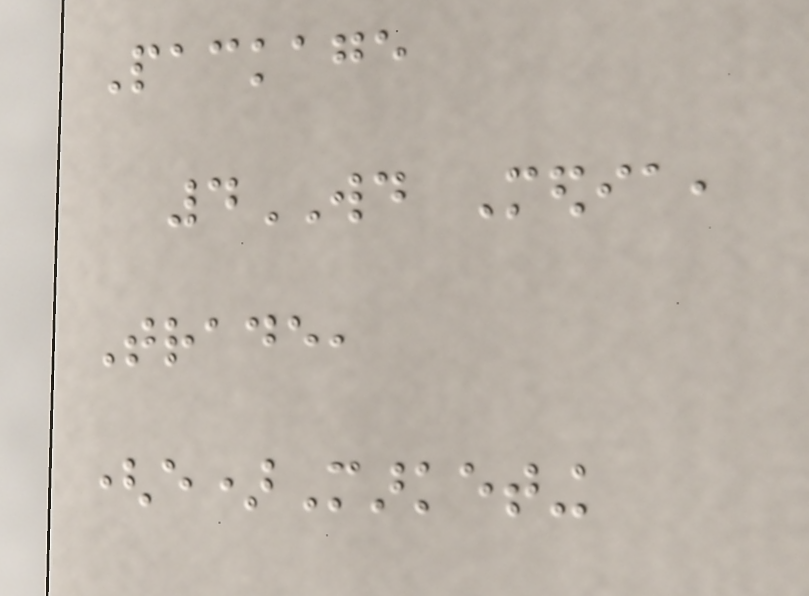Package
4WD Media,
Trade,
(e)Marketing
